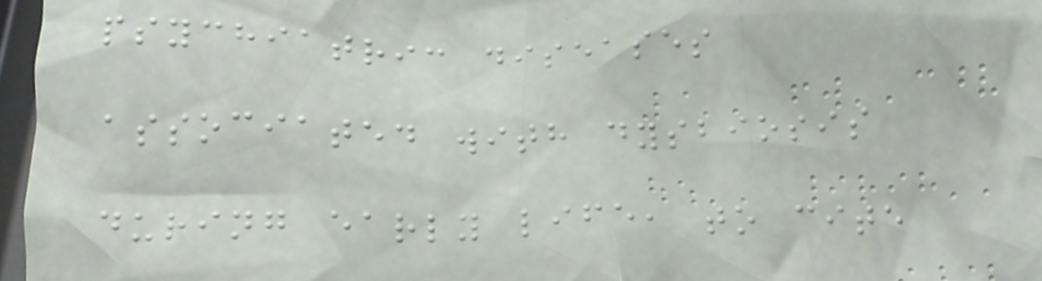psychiatric diseases
associated with dysbiosis
during early life, to cite
